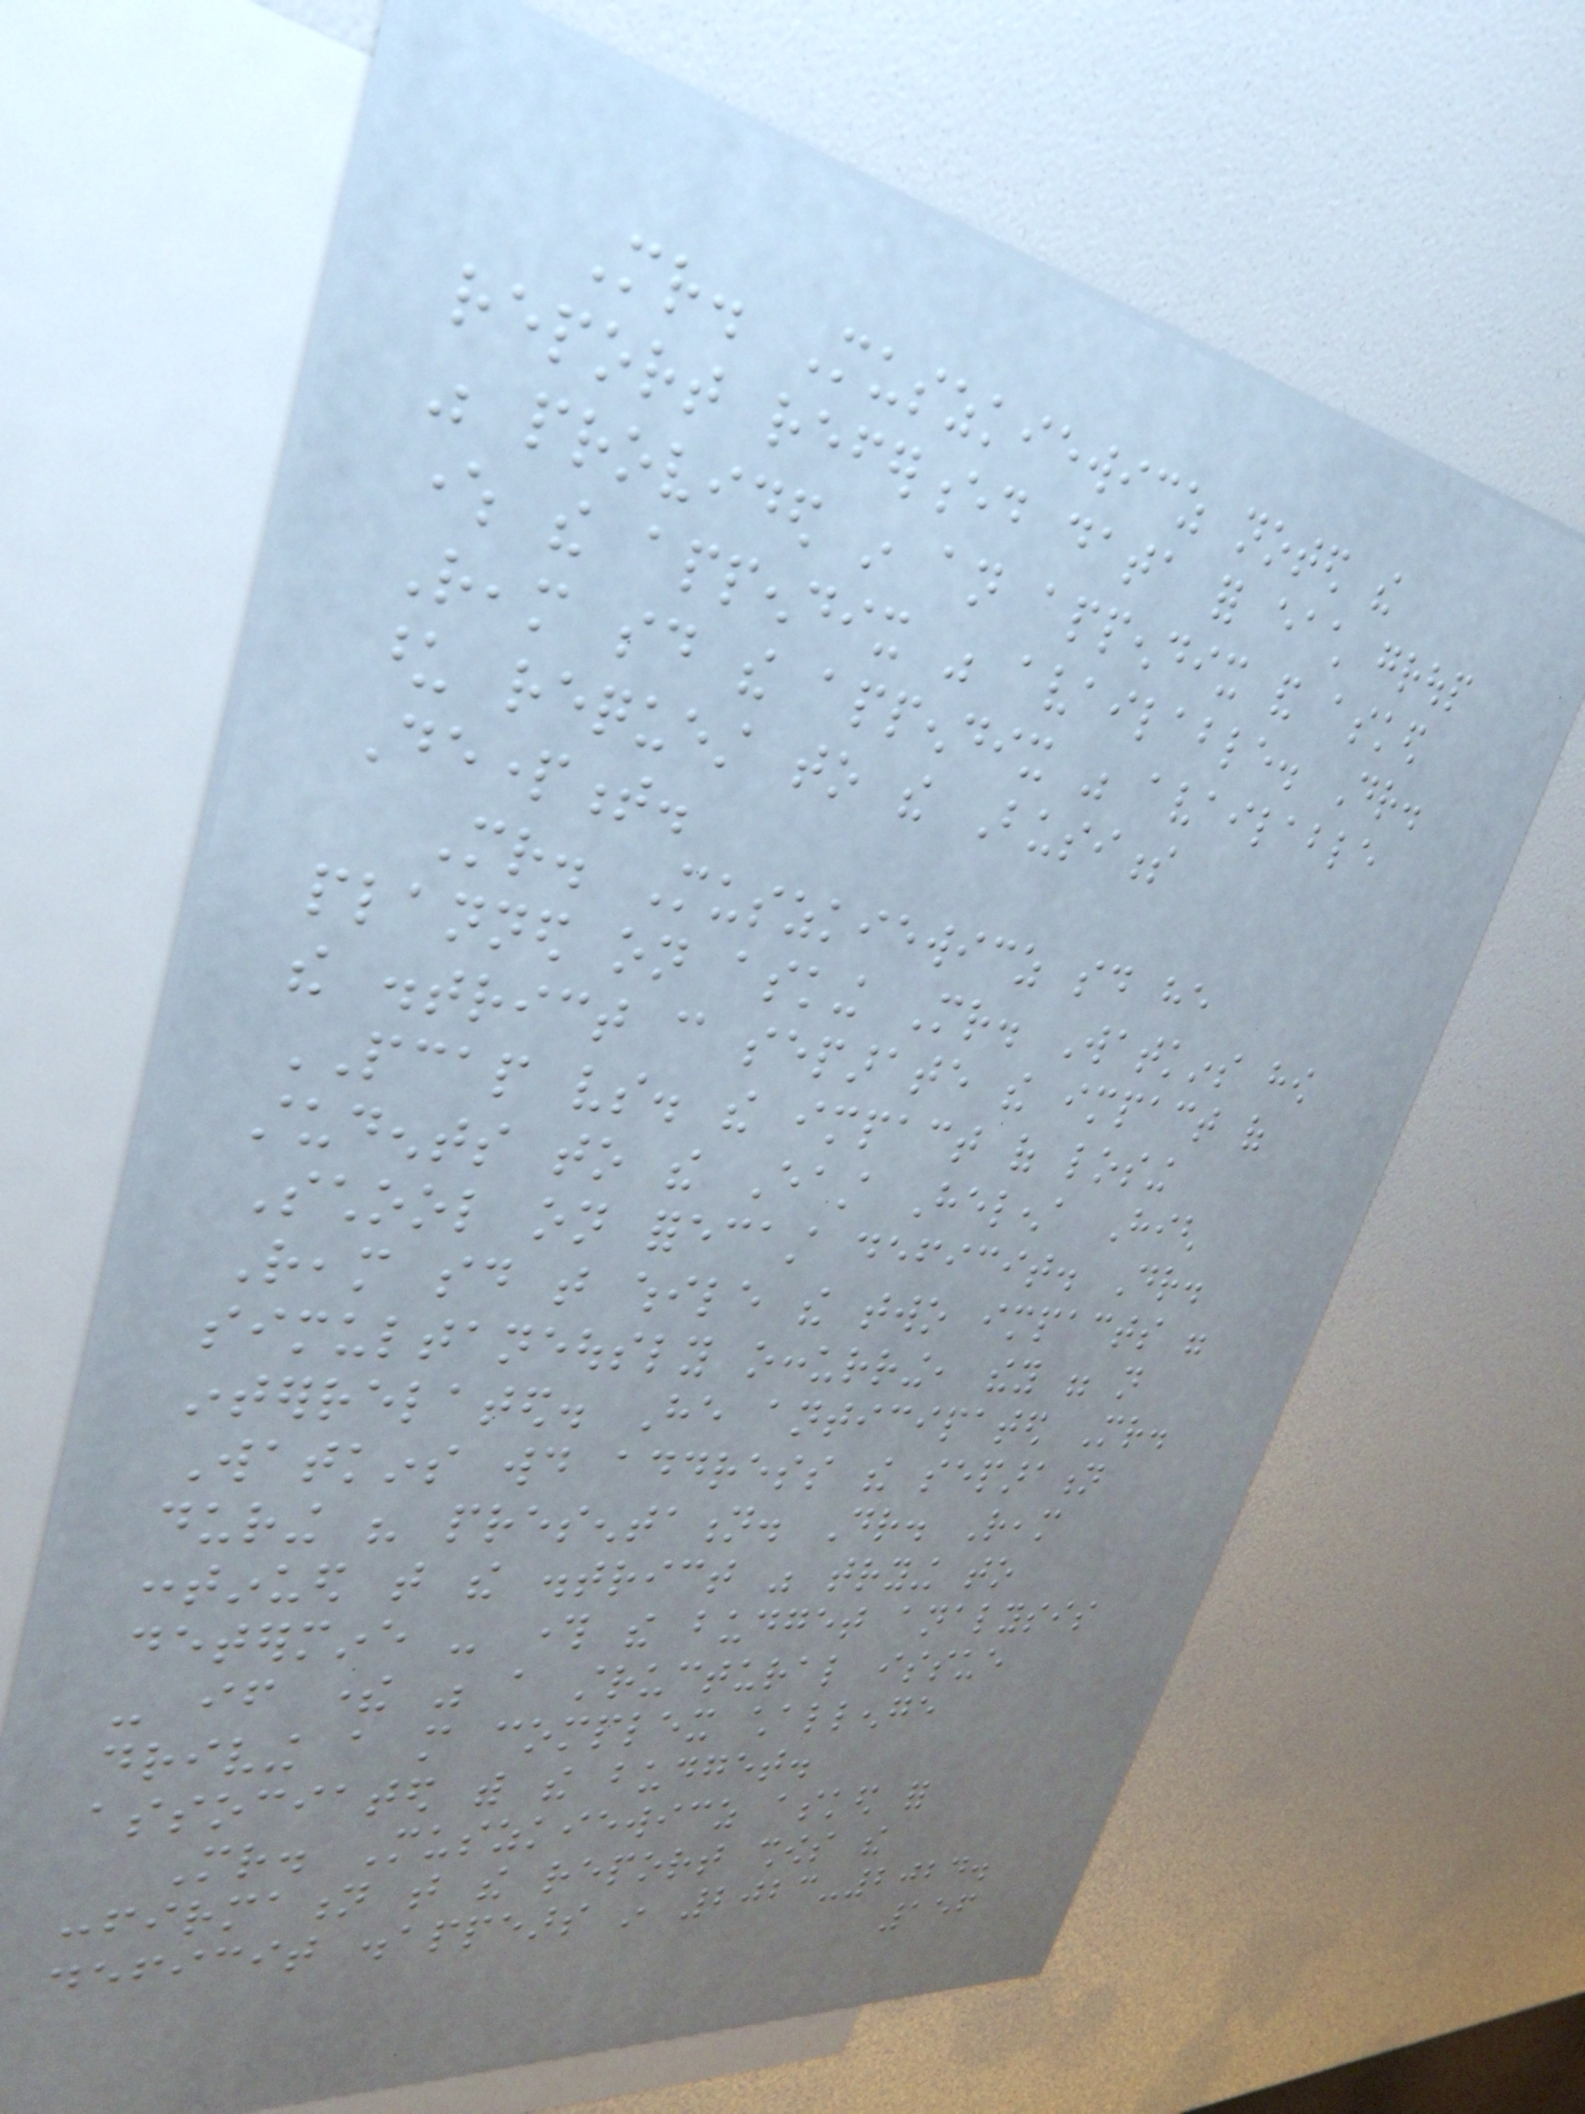Mr. Muszkiewicz noted the
report referenced data for each group
was provided in an appendix and asked
where the appendix was available. Dr.
Ream said the appendix was available
upon request to the Business
Department.
Mr. Muszkiewicz said he
planned on asking Mr. Watkins how
the district can separate the impact of
PCAP vs. the impact of losing
students to the East Helena High
School on forecast deficit. Dr.
Ream said that while the two impacts were
simultaneously occurring, they were not
interrelated. He anticipated Mr.
Watkins would address the separation
during his presentation. Dr. Ream
continued that the district was trying to
determine - through the budget analysis
- if there was a structural issue
driving a more complex challenge
associated with the budget.
Mr. Muszkiewicz asked for
confirmation that the report shows the
deficit disappears in 2023-2024.
156
